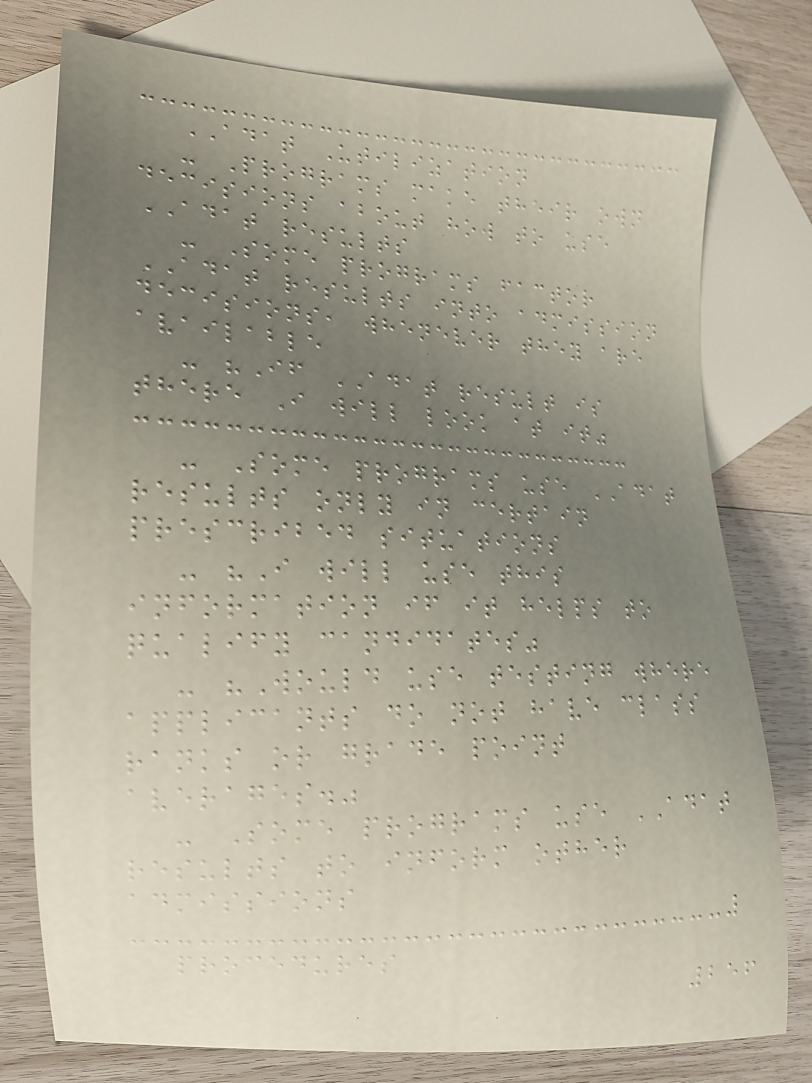ADAT Utilization
- Programs make their own
decisions about how to use
ADAT results
- Some programs factor
ADAT results into admission
decisions, whenever they are
available
- "If ADAT result is
there I will look at it"
- Some programs use ADAT
results only in certain
prescribed situations
- "I will use this
information if it helps to
qualify candidates"
- "Would use testing where
applicants do not have class
ranks or grade point
averages."
- Some programs use ADAT
results to inform other
admissions
procedures
256
